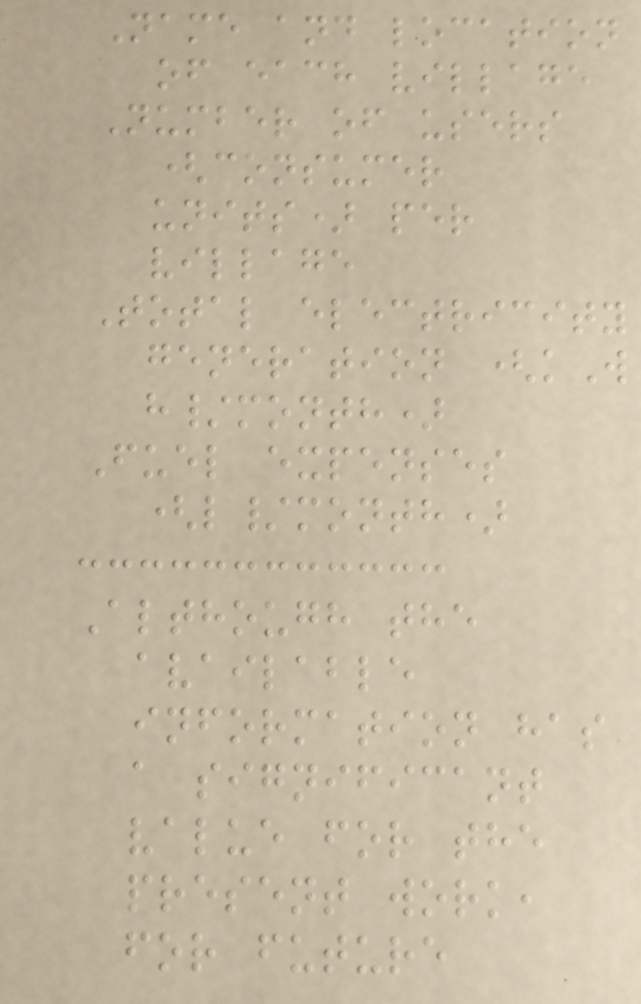Name and location
of each village
Number of users
(consumer
units) per
village
Total electricity
generation (kW
h/month)
Fuel expenses
(l/month)
Although the
available
information has
a significant
value for the
present work,
for future
